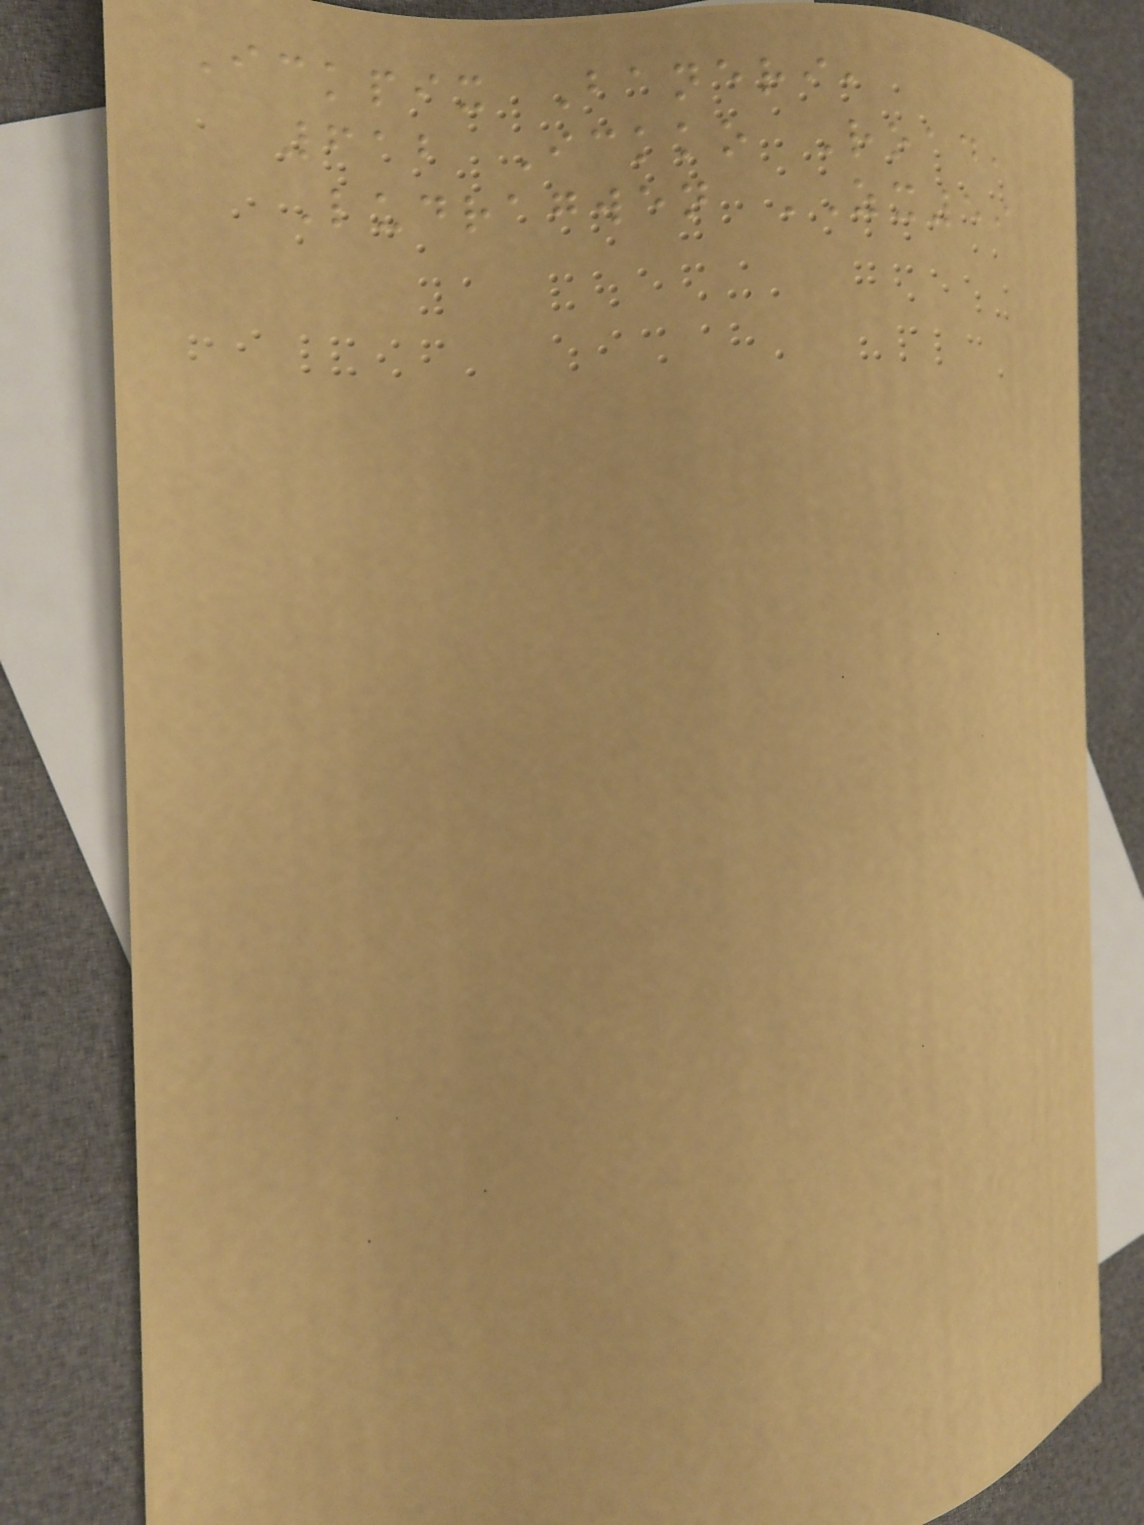Ickpix Baneri,
612 Ickko Road,
Ludragwen ZX59
